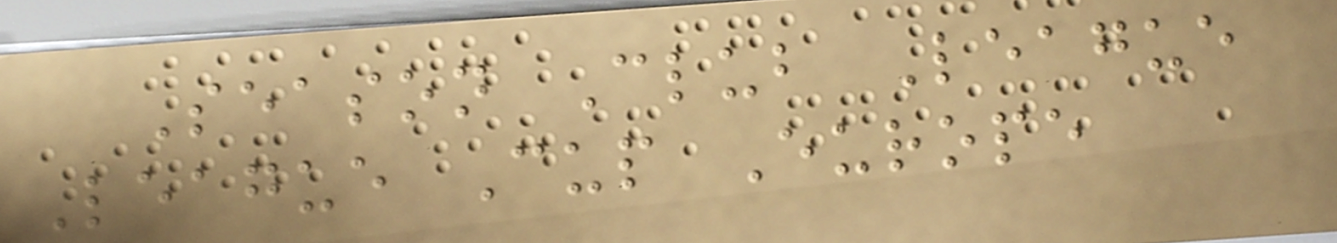Season Club League
League Cup Europe
